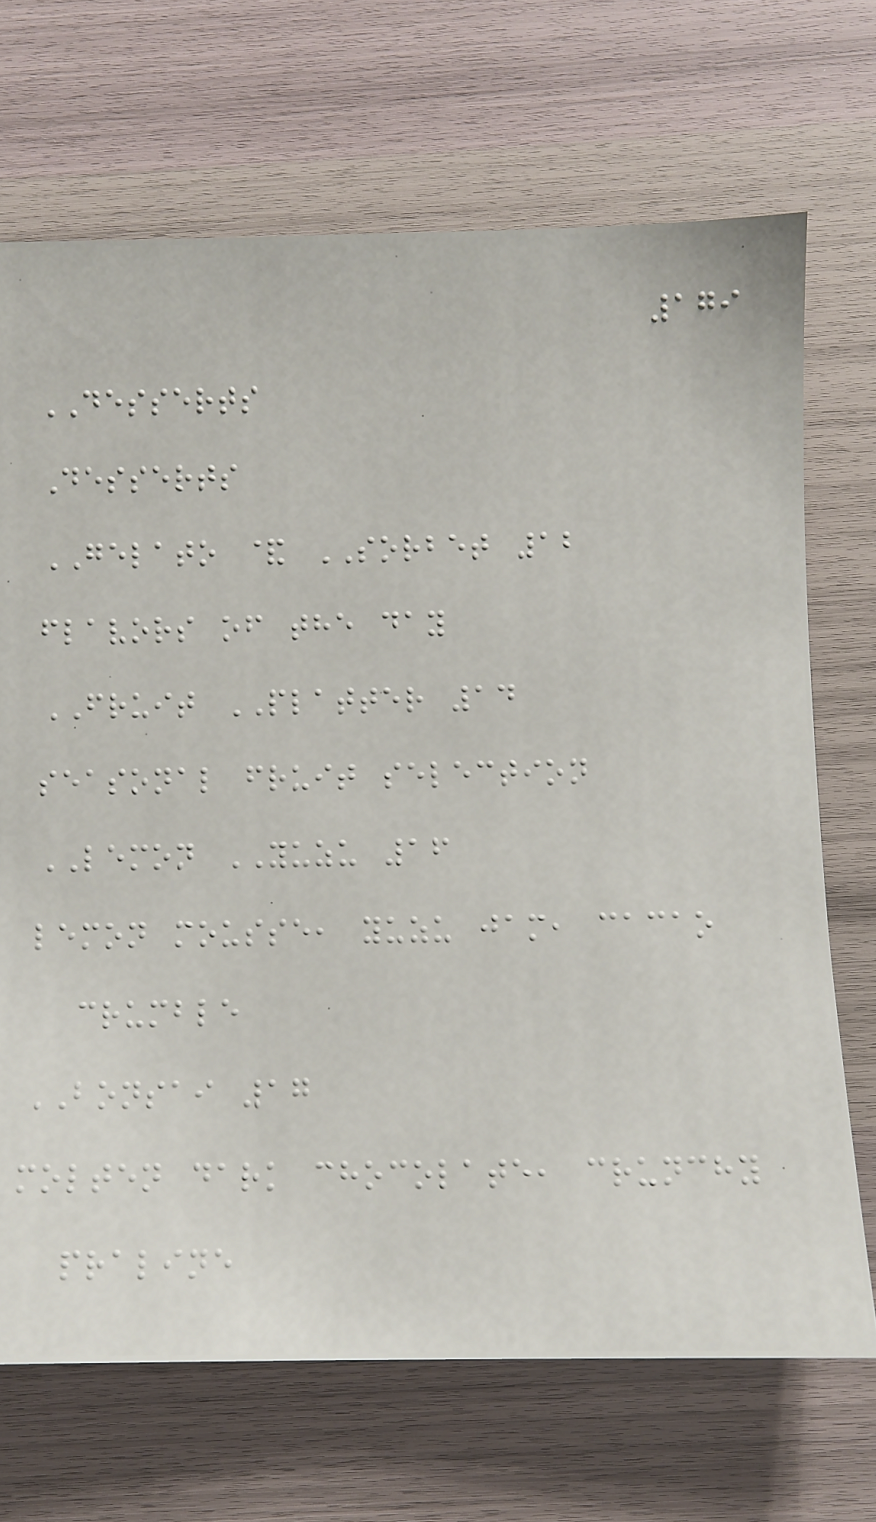179
DESSERTS
Desserts
GELATO & SORBET 12
flavors of the day
FRUIT PLATTER 14
seasonal fruit selection
LEMON YUZU 16
lemon mousse, yuzu jam, cacao
crumble
BONSAI 17
molten dark chocolate, crunchy
praline
